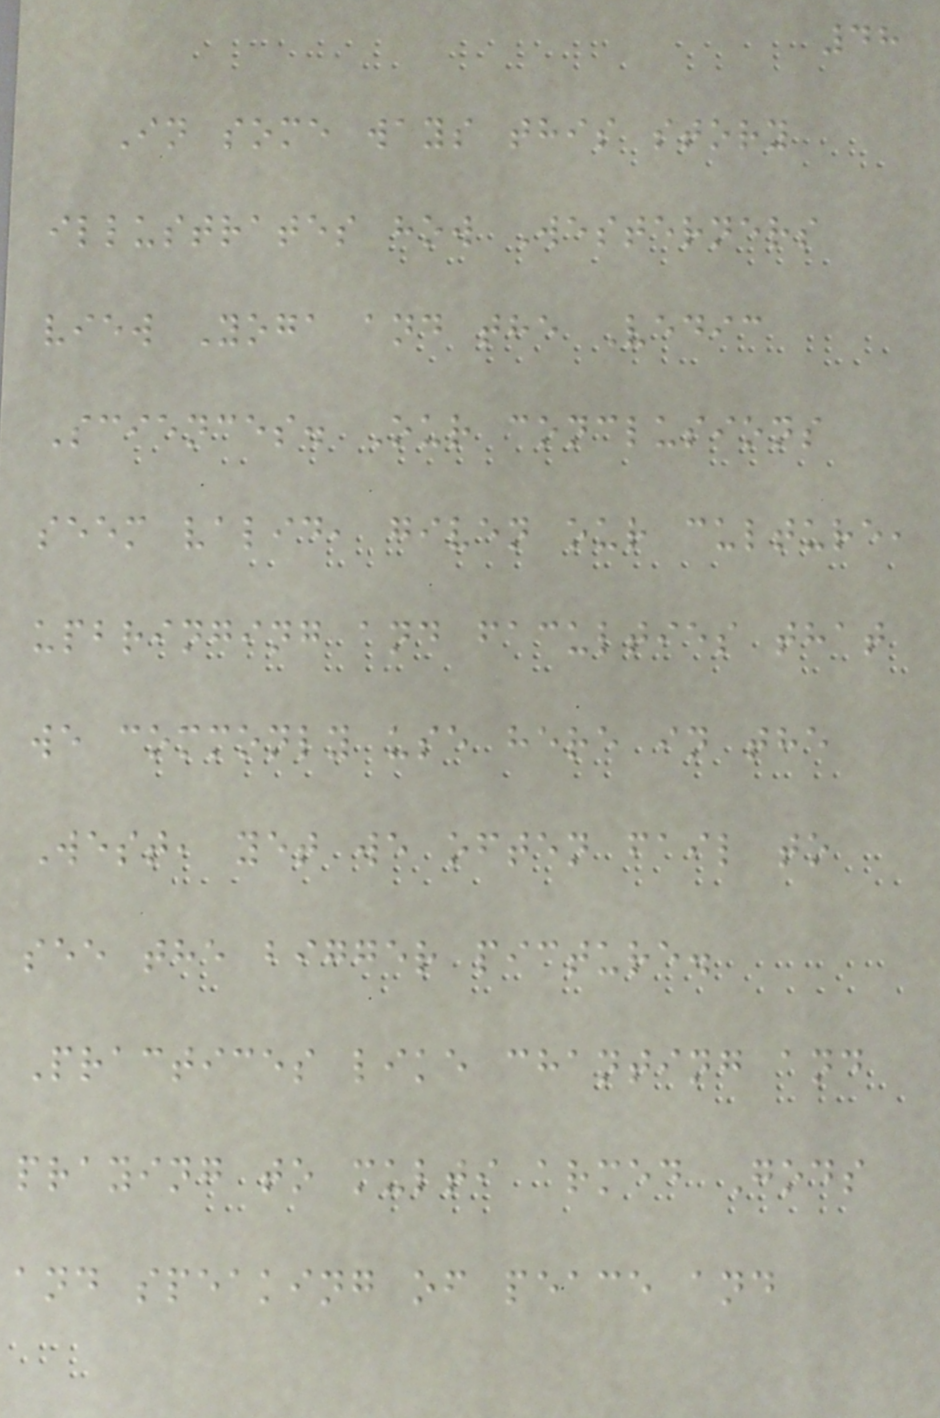48
In some ways this story
illustrates how Westerners
view Yoga and the Vedic
Sciences. Our conclusions
seem valid, given our culture,
upbringing and faculties that
we commonly use here in the
West, yet we often fail to
see the bigger picture.
Practices like chanting and
praying to multi armed Gods
and speaking of peace and
